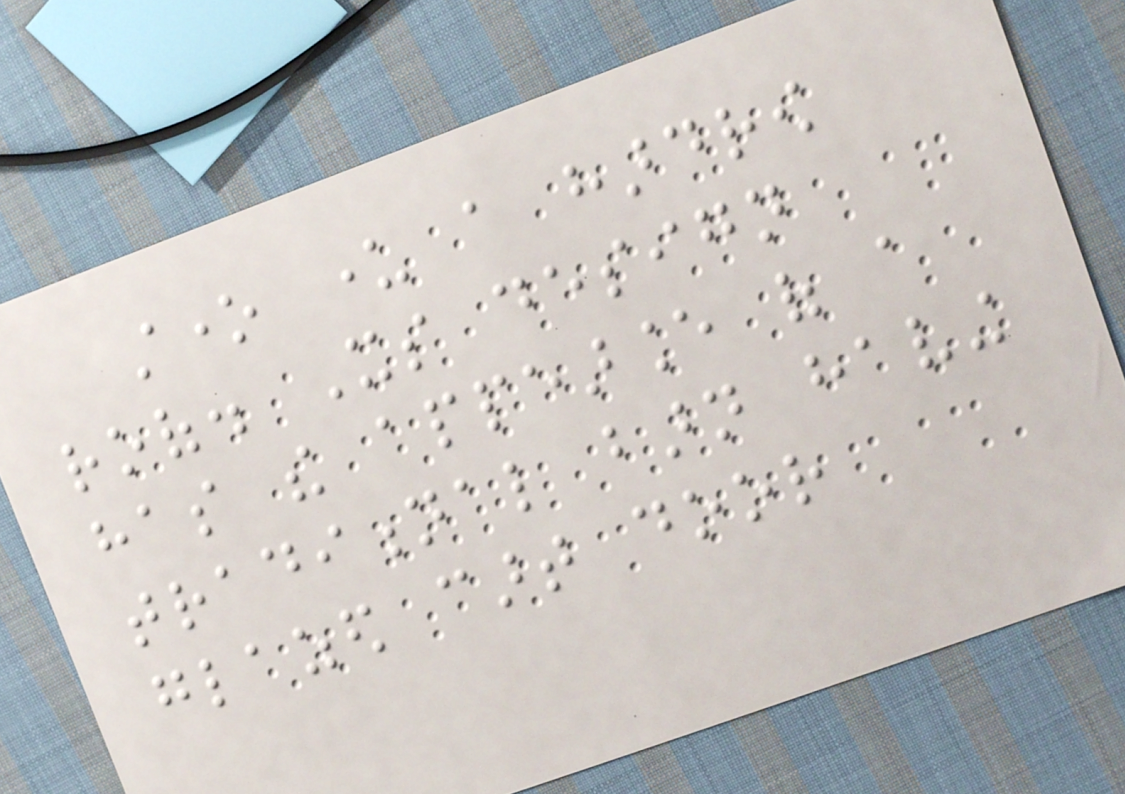stone under a hardrow
roof. Its design
has the appearance of a
traditional barn having
glazed cart door
